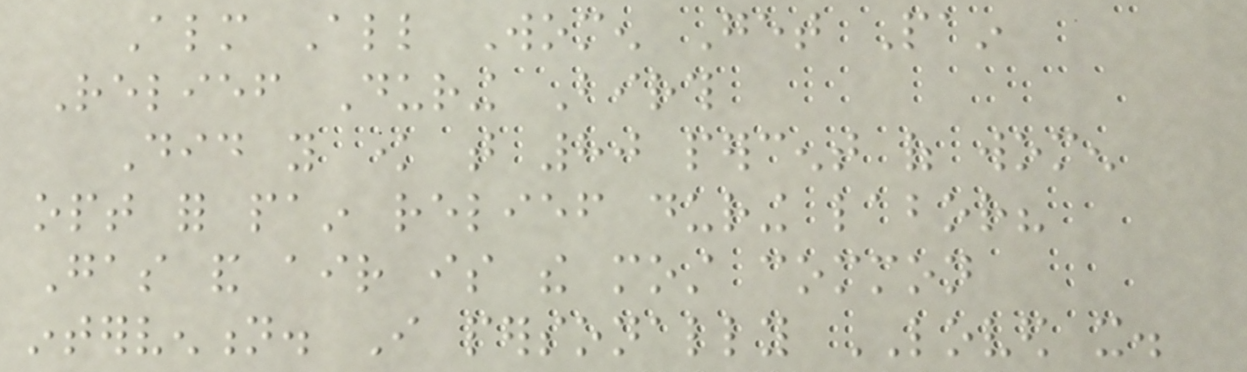Almost All Women Get Pain
Relief During Birth
Did you know that 80 percent of women
opt for pain relief during labor?
Gas and air is the most common
intervention. I personally LOVED it.
